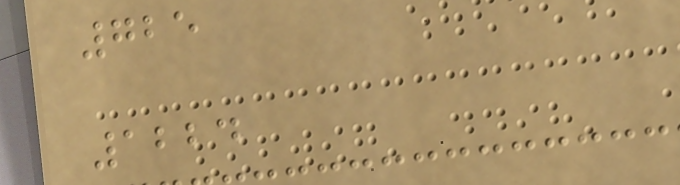725
1224
